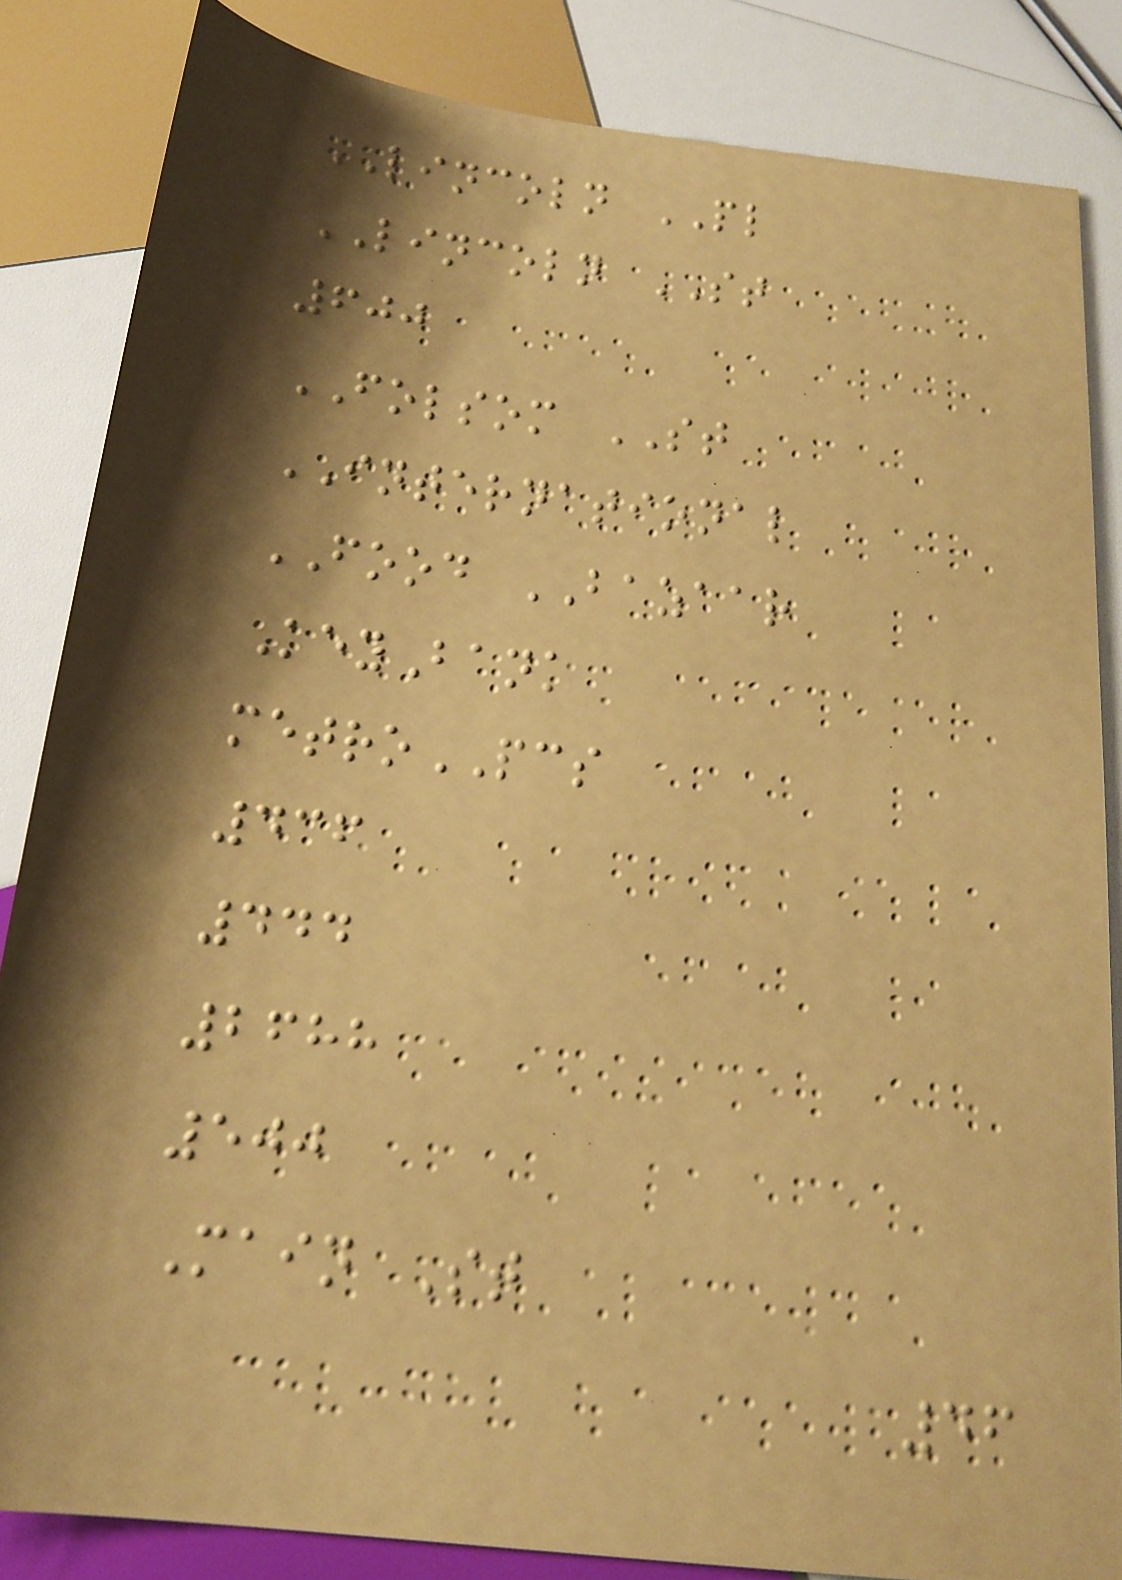LINCOLN PL
LINCOLN ST
600
FOLSOM ST
INTERNATIONAL
FOOD BAZAAR
KeyBank
metroPCS
436
444
2688
500
Main St
46
